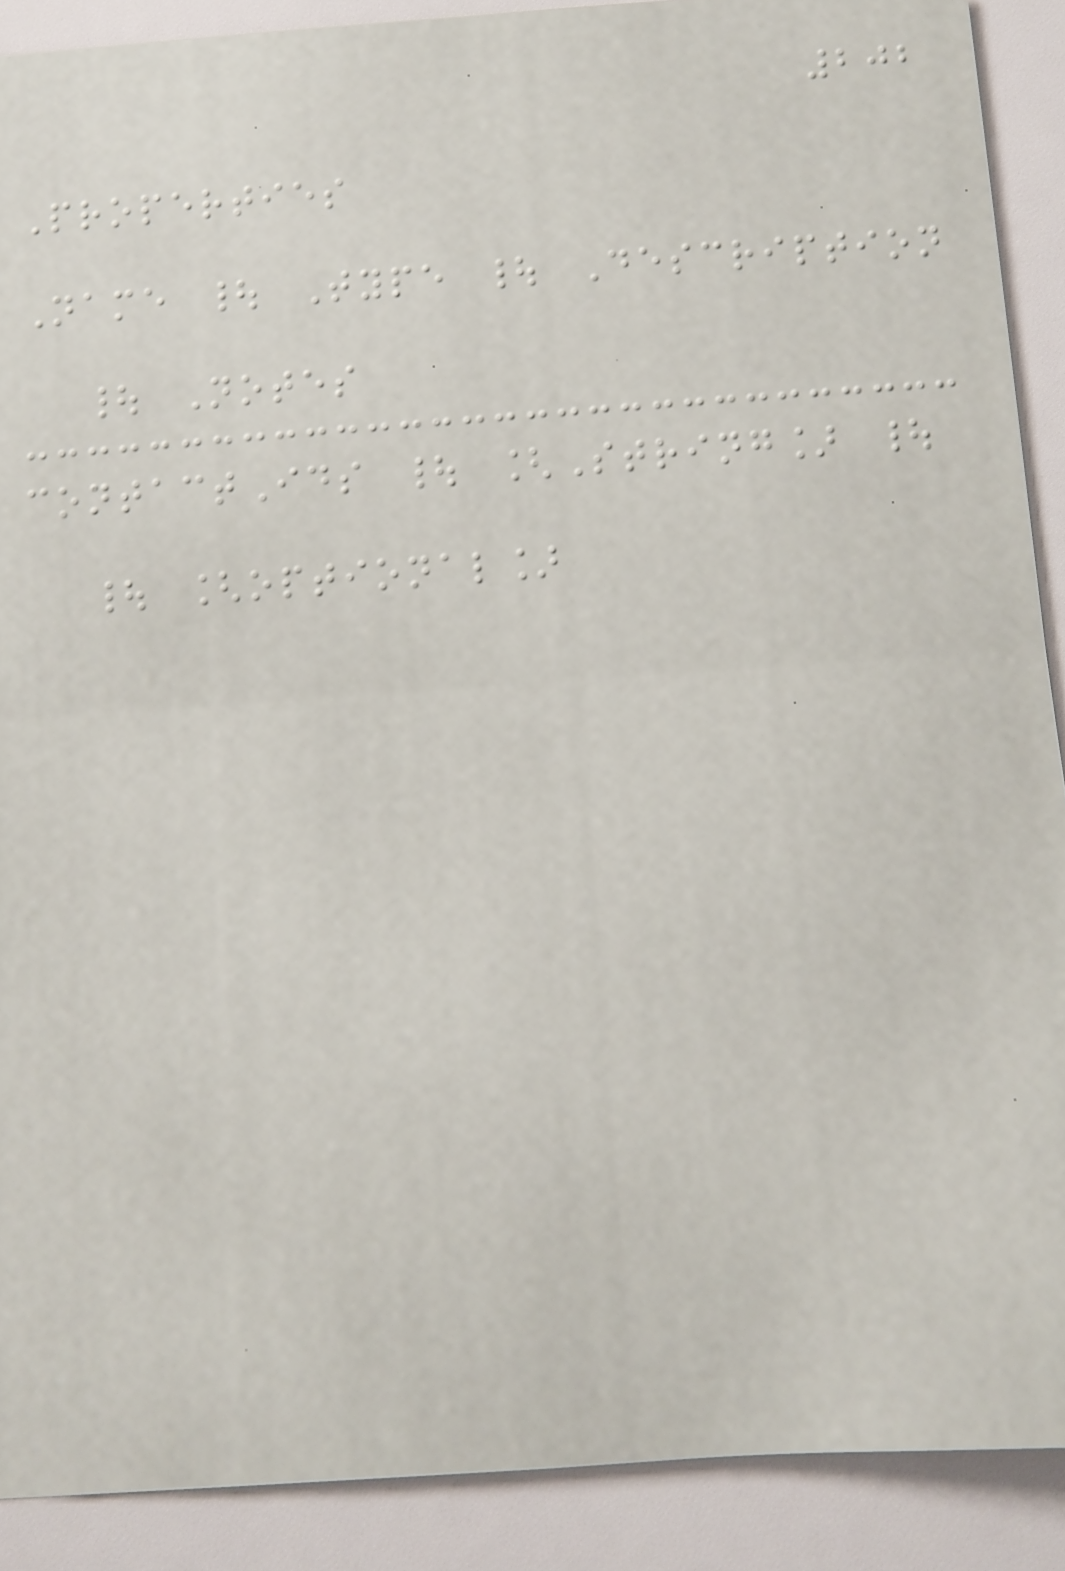202
Properties
Name | Type | Description
| Notes
contactIds | [String] |
| [optional]
